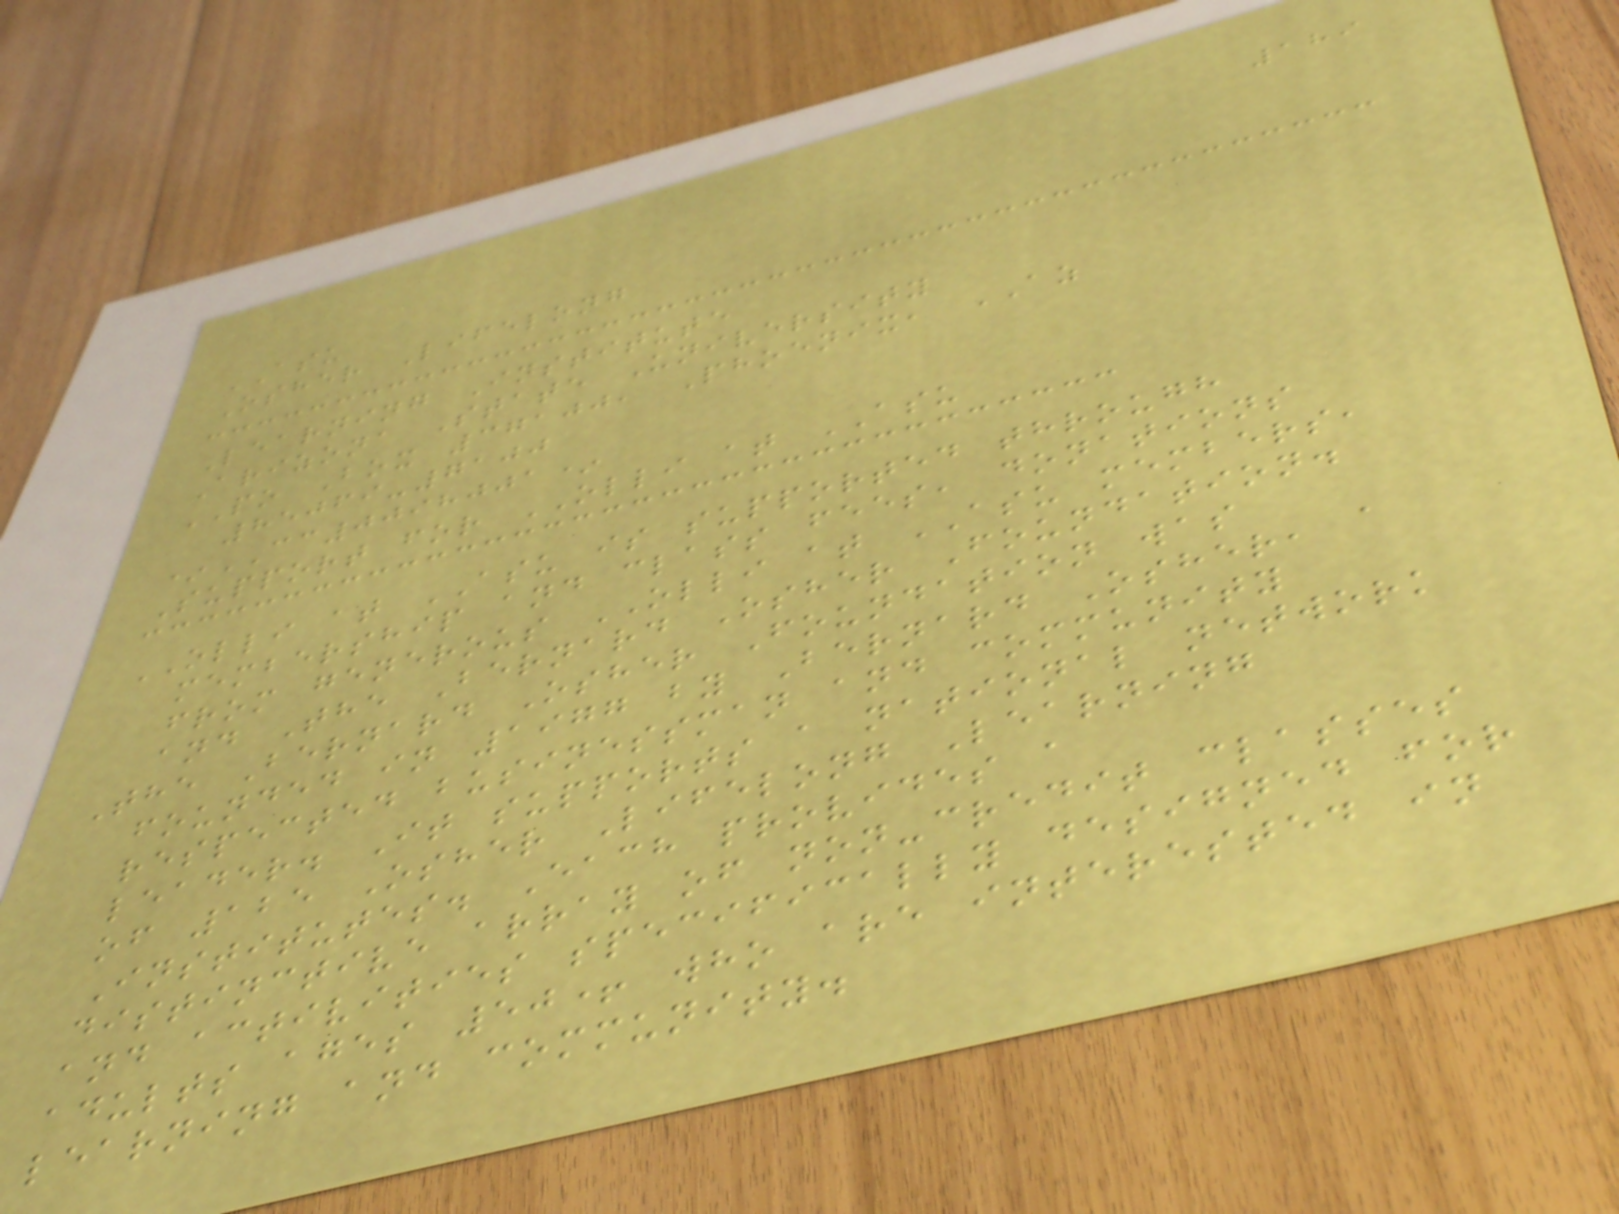189
ASU
Osher Lifelong
Learning Institute
Arizona State University
PO Box 37100, Phoenix, AZ
85069-7100
*CC0098001*
Support for OLLI at ASU
OLLI at ASU is supported through
membership and class fees, donations
from generous OLLI at ASU members,
and The Bernard Osher Foundation.
The Bernard Osher Foundation was
founded in 1977 by Bernard Osher, a
respected businessman and community
leader. It supports a national network
of 125 Osher Lifelong Learning
Institutes. Each provides a
distinctive array of non-credit classes
and activities specifically designed for
adults ages 50+ who are interested in
learning and community.
